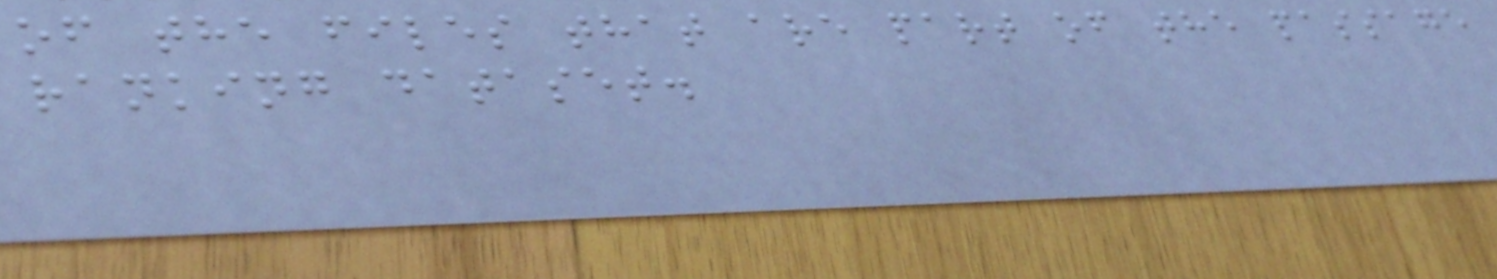of the files that are part of the passage
ranking dataset.
